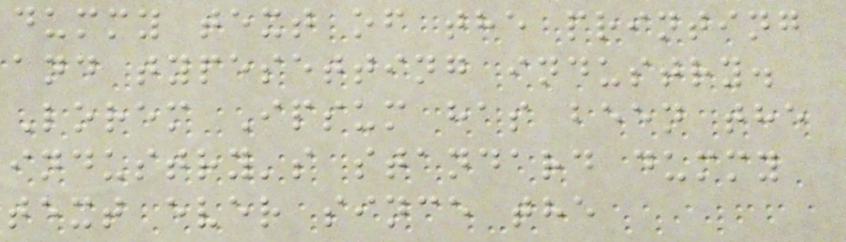dummy text of the printing
and typesetting industry.
Lorem Ipsum has been the
industry's standard dummy
text ever since the
